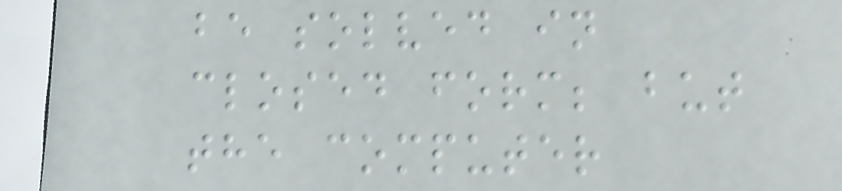be solved in
closed form; but
the computer
